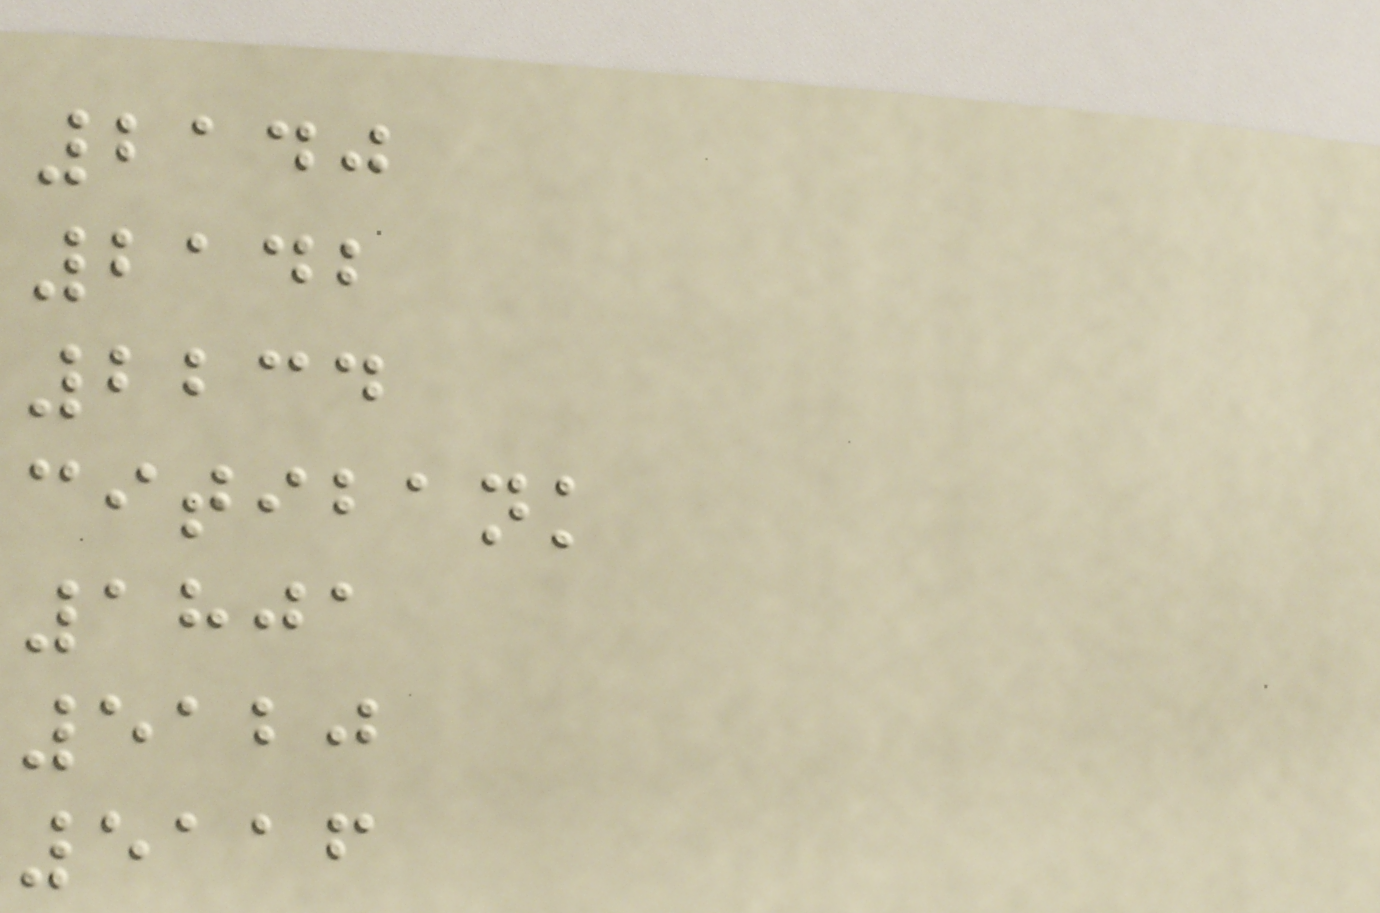2140
2142
2234
citibank
1801
5120
5116
